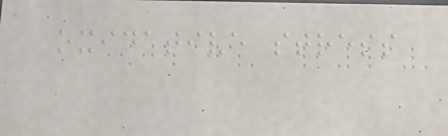oxidative stress
